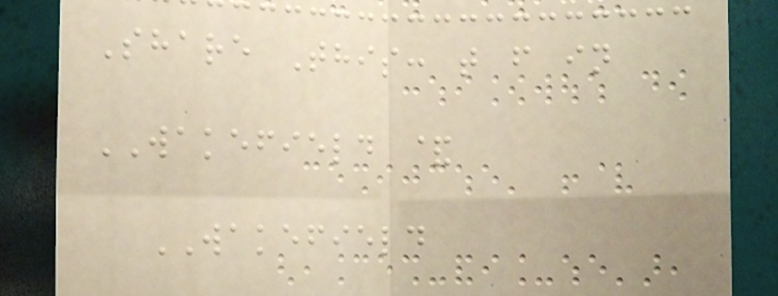Share This: t f in
WAKEFIELD &
WAKEFIELD
